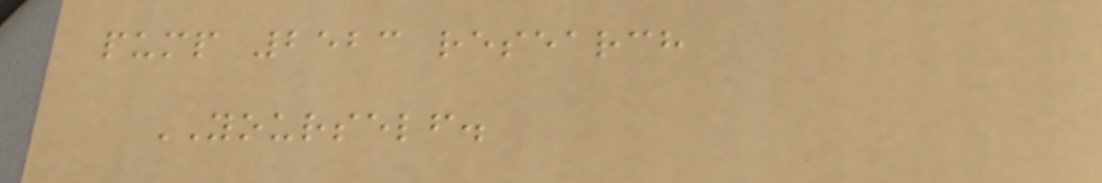pump 2523 research
YOURSELF.
